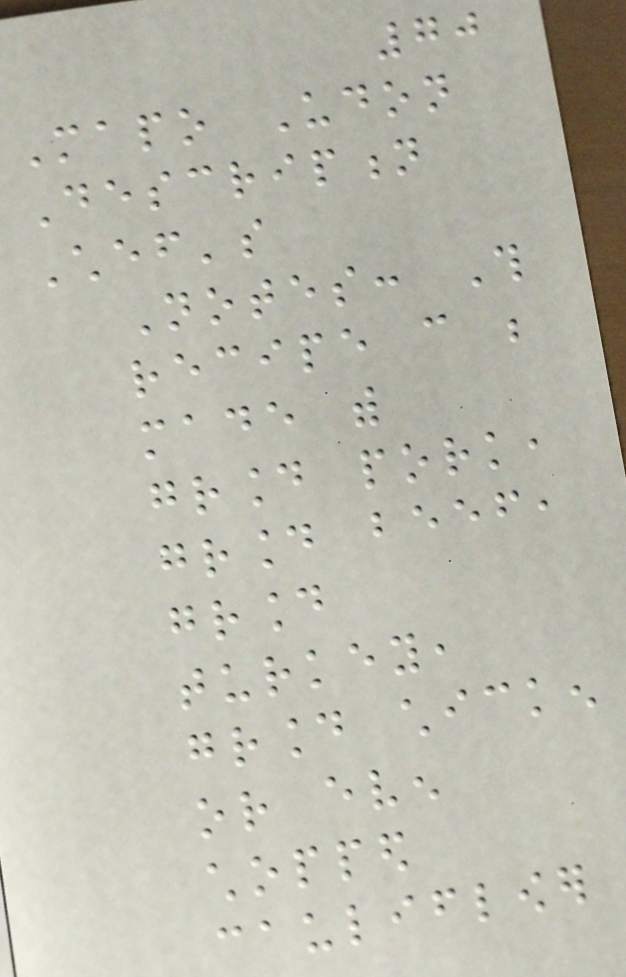70
Mapo Udon
Description
Chef's
Notes: This
recipe can be
made with
ground pork,
ground beef,
ground
turkey,
ground chicken
or even
chopped
cauliflower
